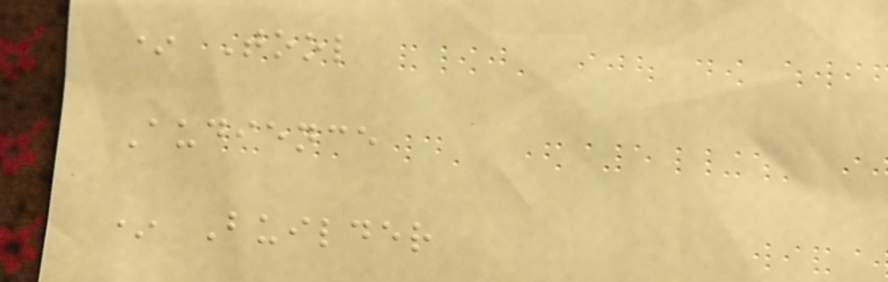* Tool
Audience
* Builder
